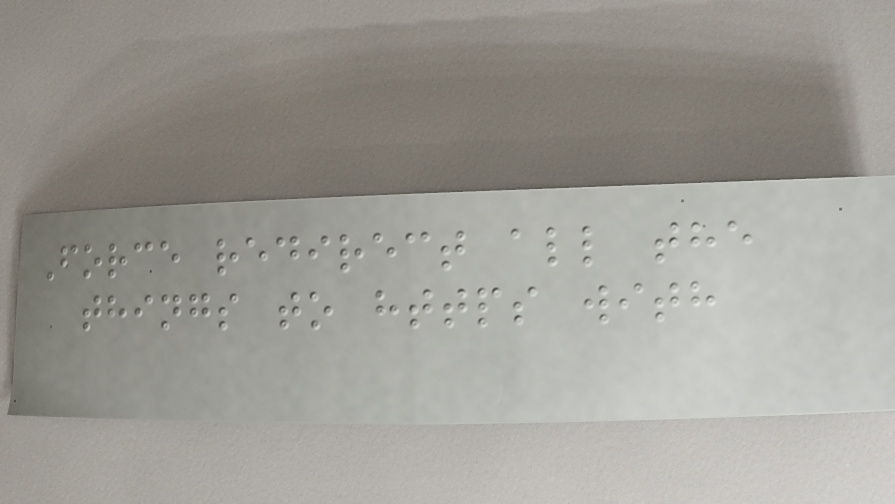Force redirect all the
things to https with
